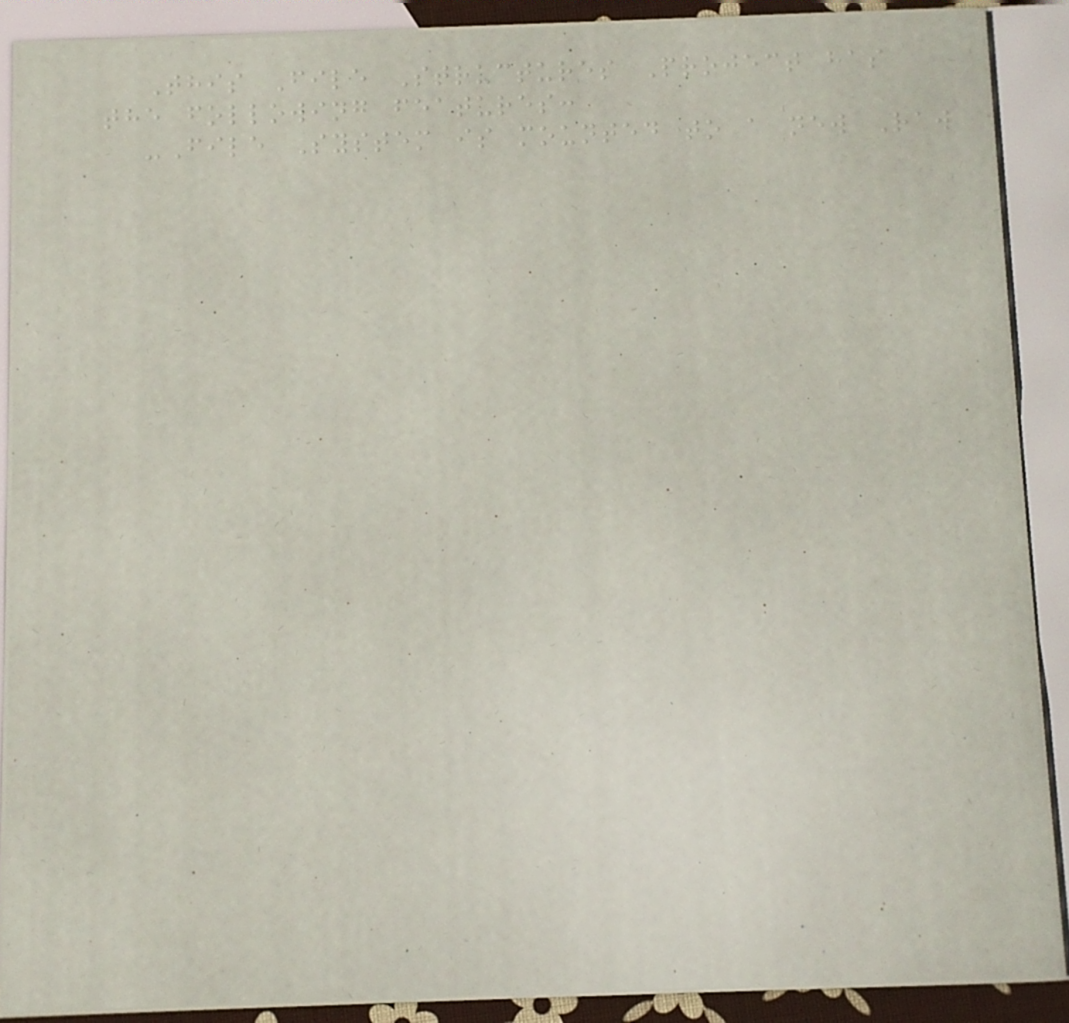This File Structures Project has
the following features:
-File System is mounted to a new Raw
